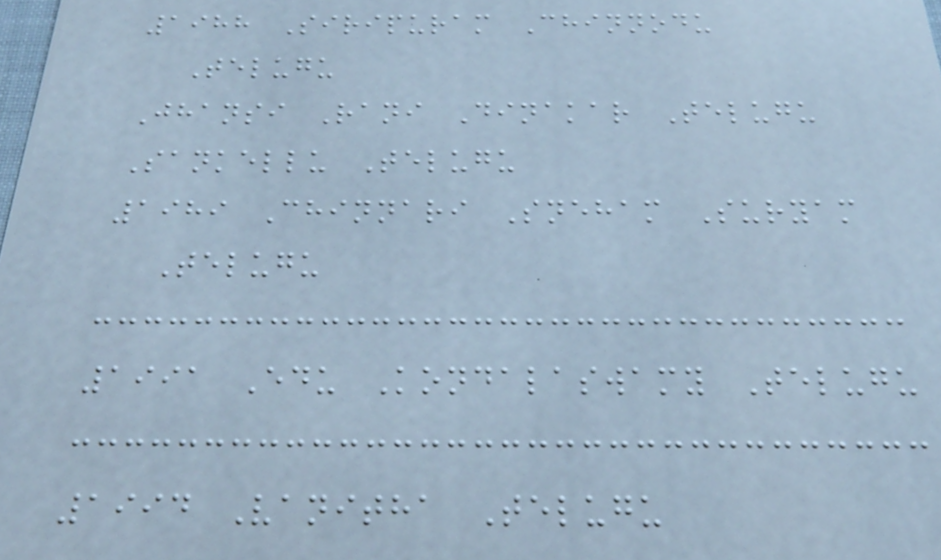1988 Siripuram Chinnodu
Telugu
Jhansi Rani Dinakar Telugu
Sankellu Telugu
1989 Chinnari Sneham Suryam
Telugu
1991 Edu Kondalaswamy Telugu
1994 Vanitha Telugu
